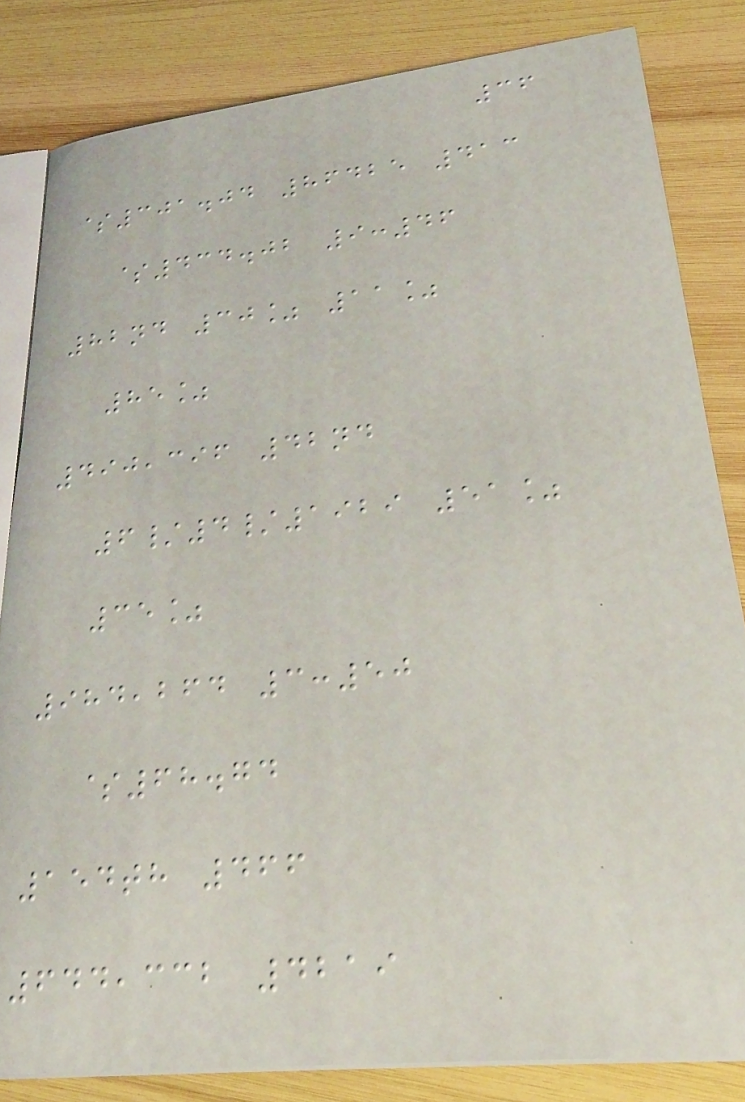36
$301.04 86425 413
$434.02 9:46
82nd 30% 11%
85%
490,396 42nd
6/4/1929 51%
35%
984,264 3:50
$68.74
154th 466
644,332 4219
